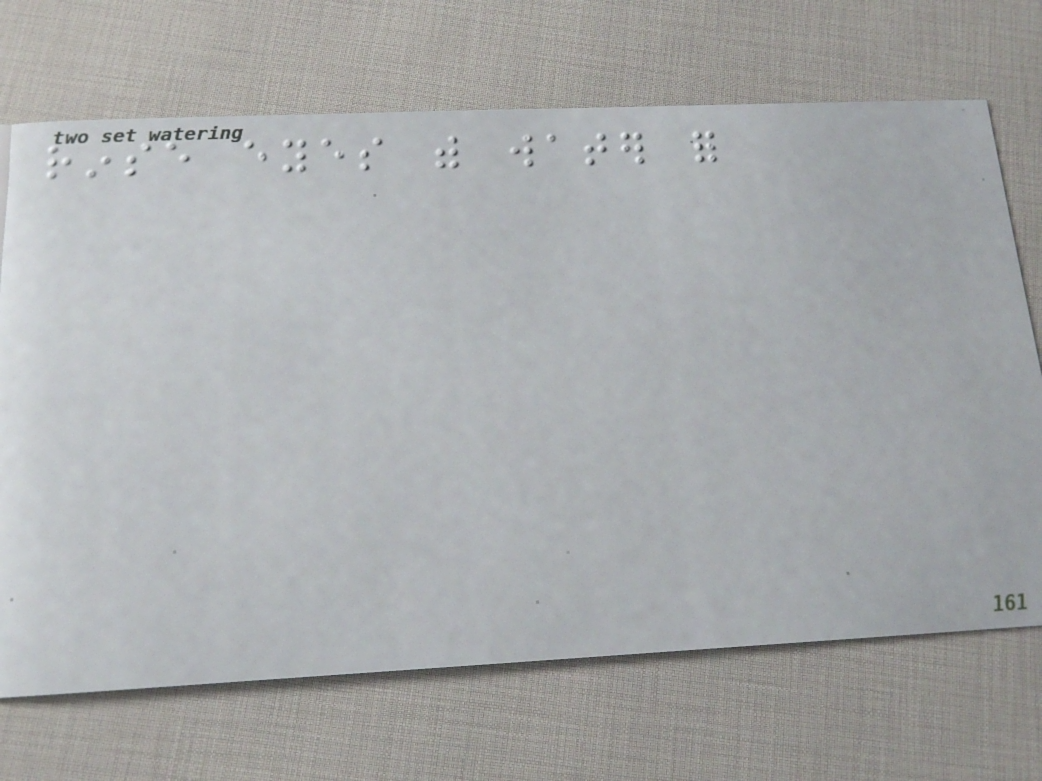rinse eyes with water for
